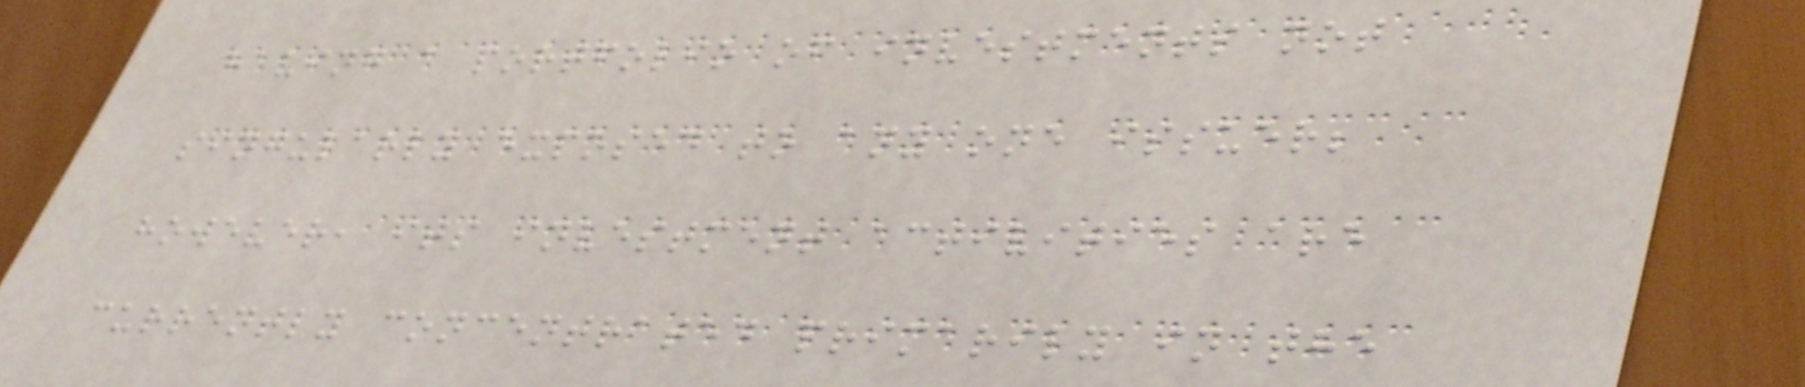having a portfolio of investments not
singularly exposed to any one issuer;
however, its investment activities are
currently concentrated primarily in the
